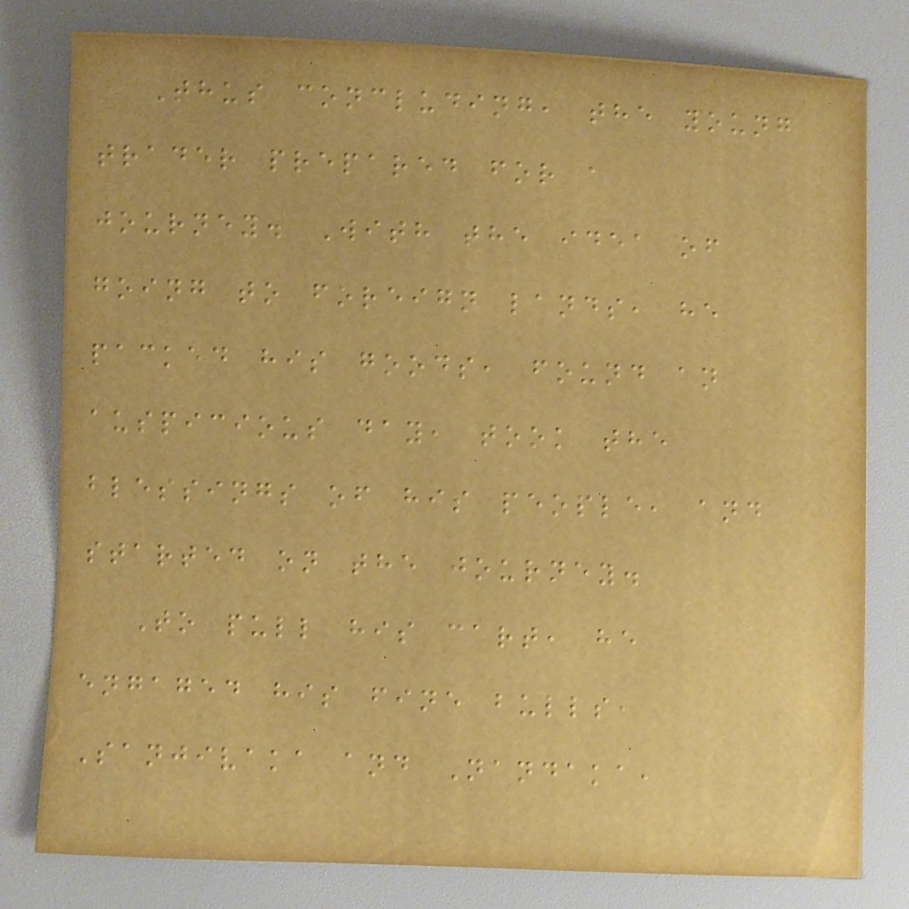Thus concluding, the young
trader prepared for a
journey. With the idea of
going to foreign lands, he
packed his goods, found an
auspicious day, took the
blessings of his people, and
started on the journey.
To pull his cart, he
engaged his fine bulls,
Sanjivaka and Nandaka,
